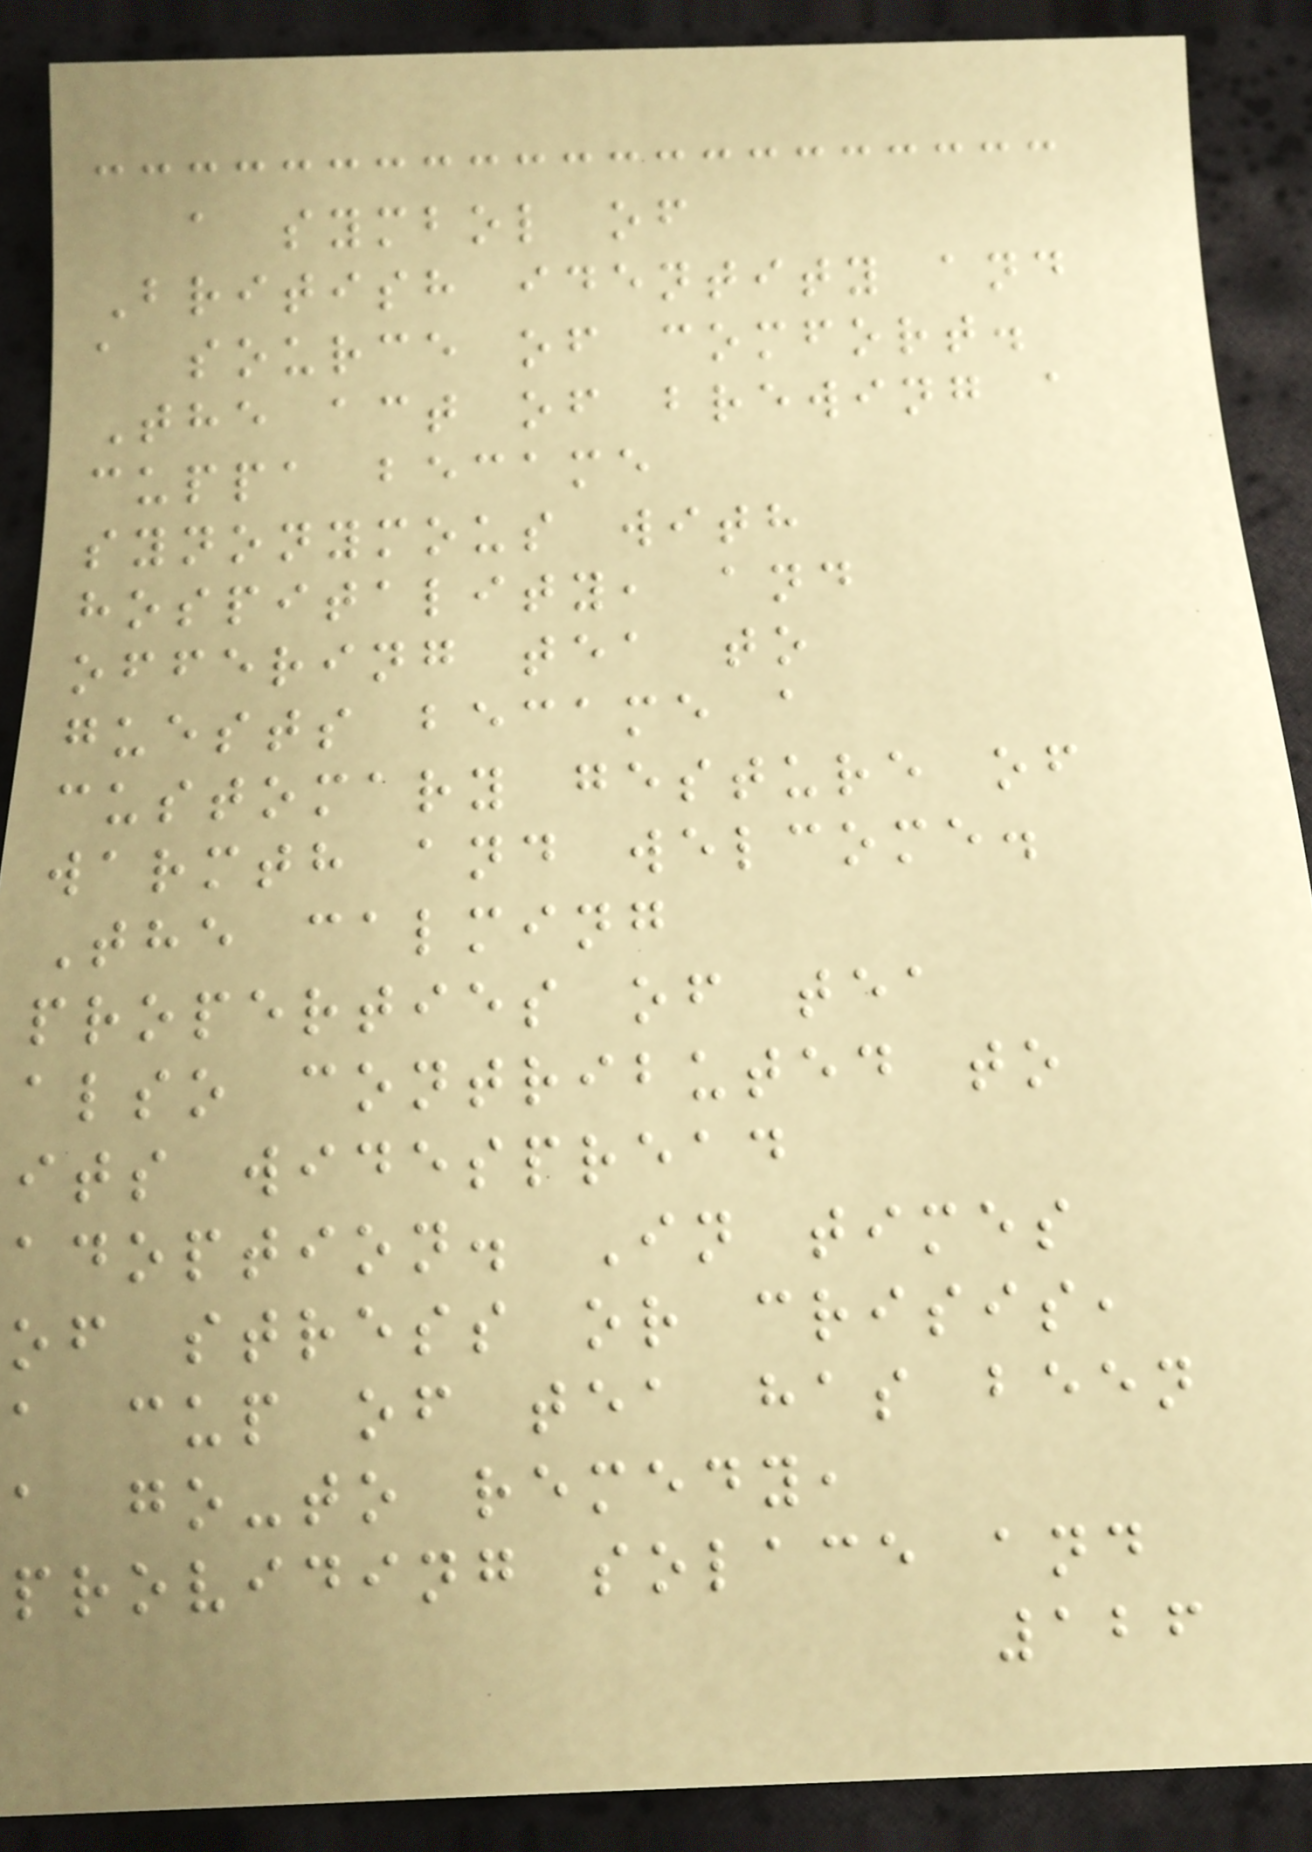a symbol of
British identity and
a source of comfort.
The act of brewing a
cuppa became
synonymous with
hospitality, and
offering tea to
guests became a
customary gesture of
warmth and welcome.
The calming
properties of tea
also contributed to
its widespread
adoption. In times
of stress or crisis,
a cup of tea has been
a go-to remedy,
providing solace and
126
